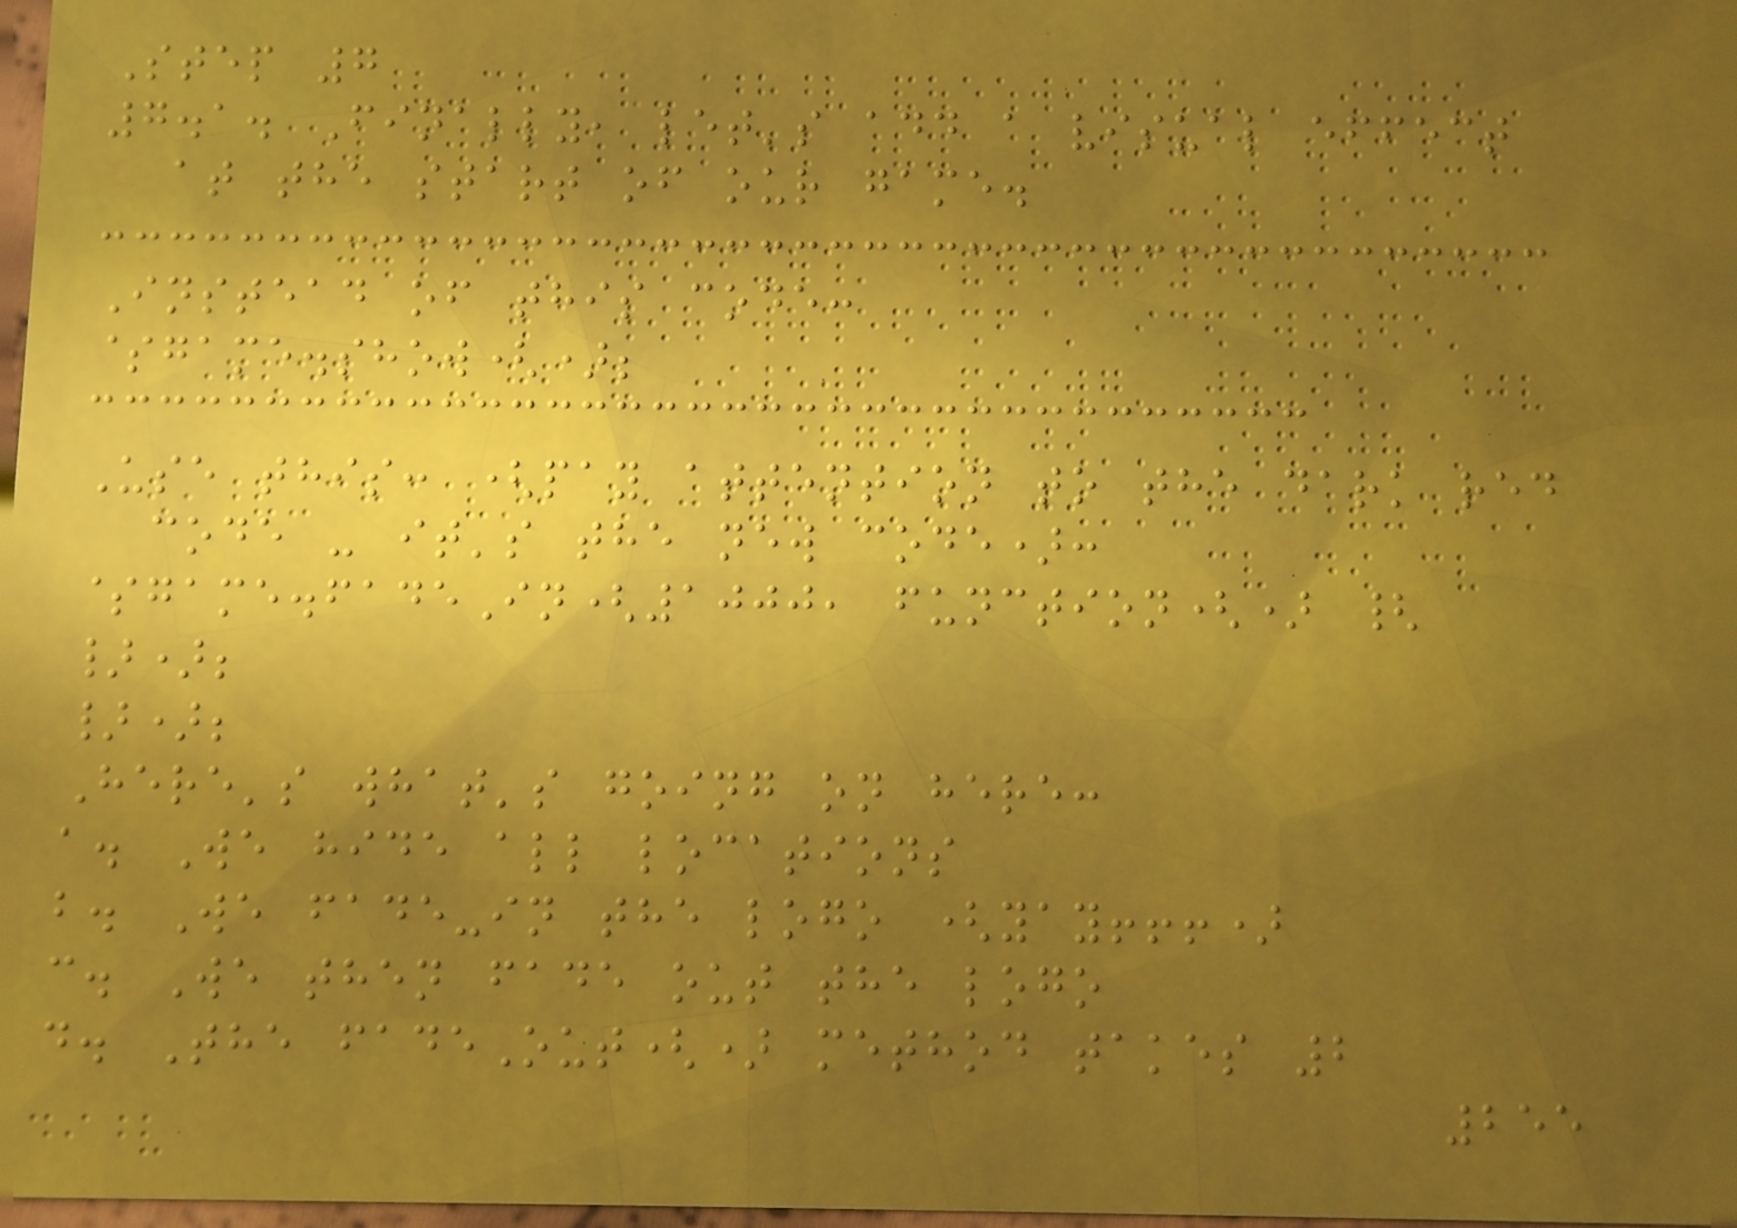Step 7
7.1. Finally, let's add a visual effect
at the start of our game.
Instead of this code:
$game.show();
Use this: (pay attention to the dark red
code - it's the new code):
$game.fadeIn(1000, function() {
});
});
Here's what's going on here:
a. We hide all locations
b. We fade-in the logo (yay!!!)
c. We then fade out the logo
d. The fadeOut() method takes 2
255
